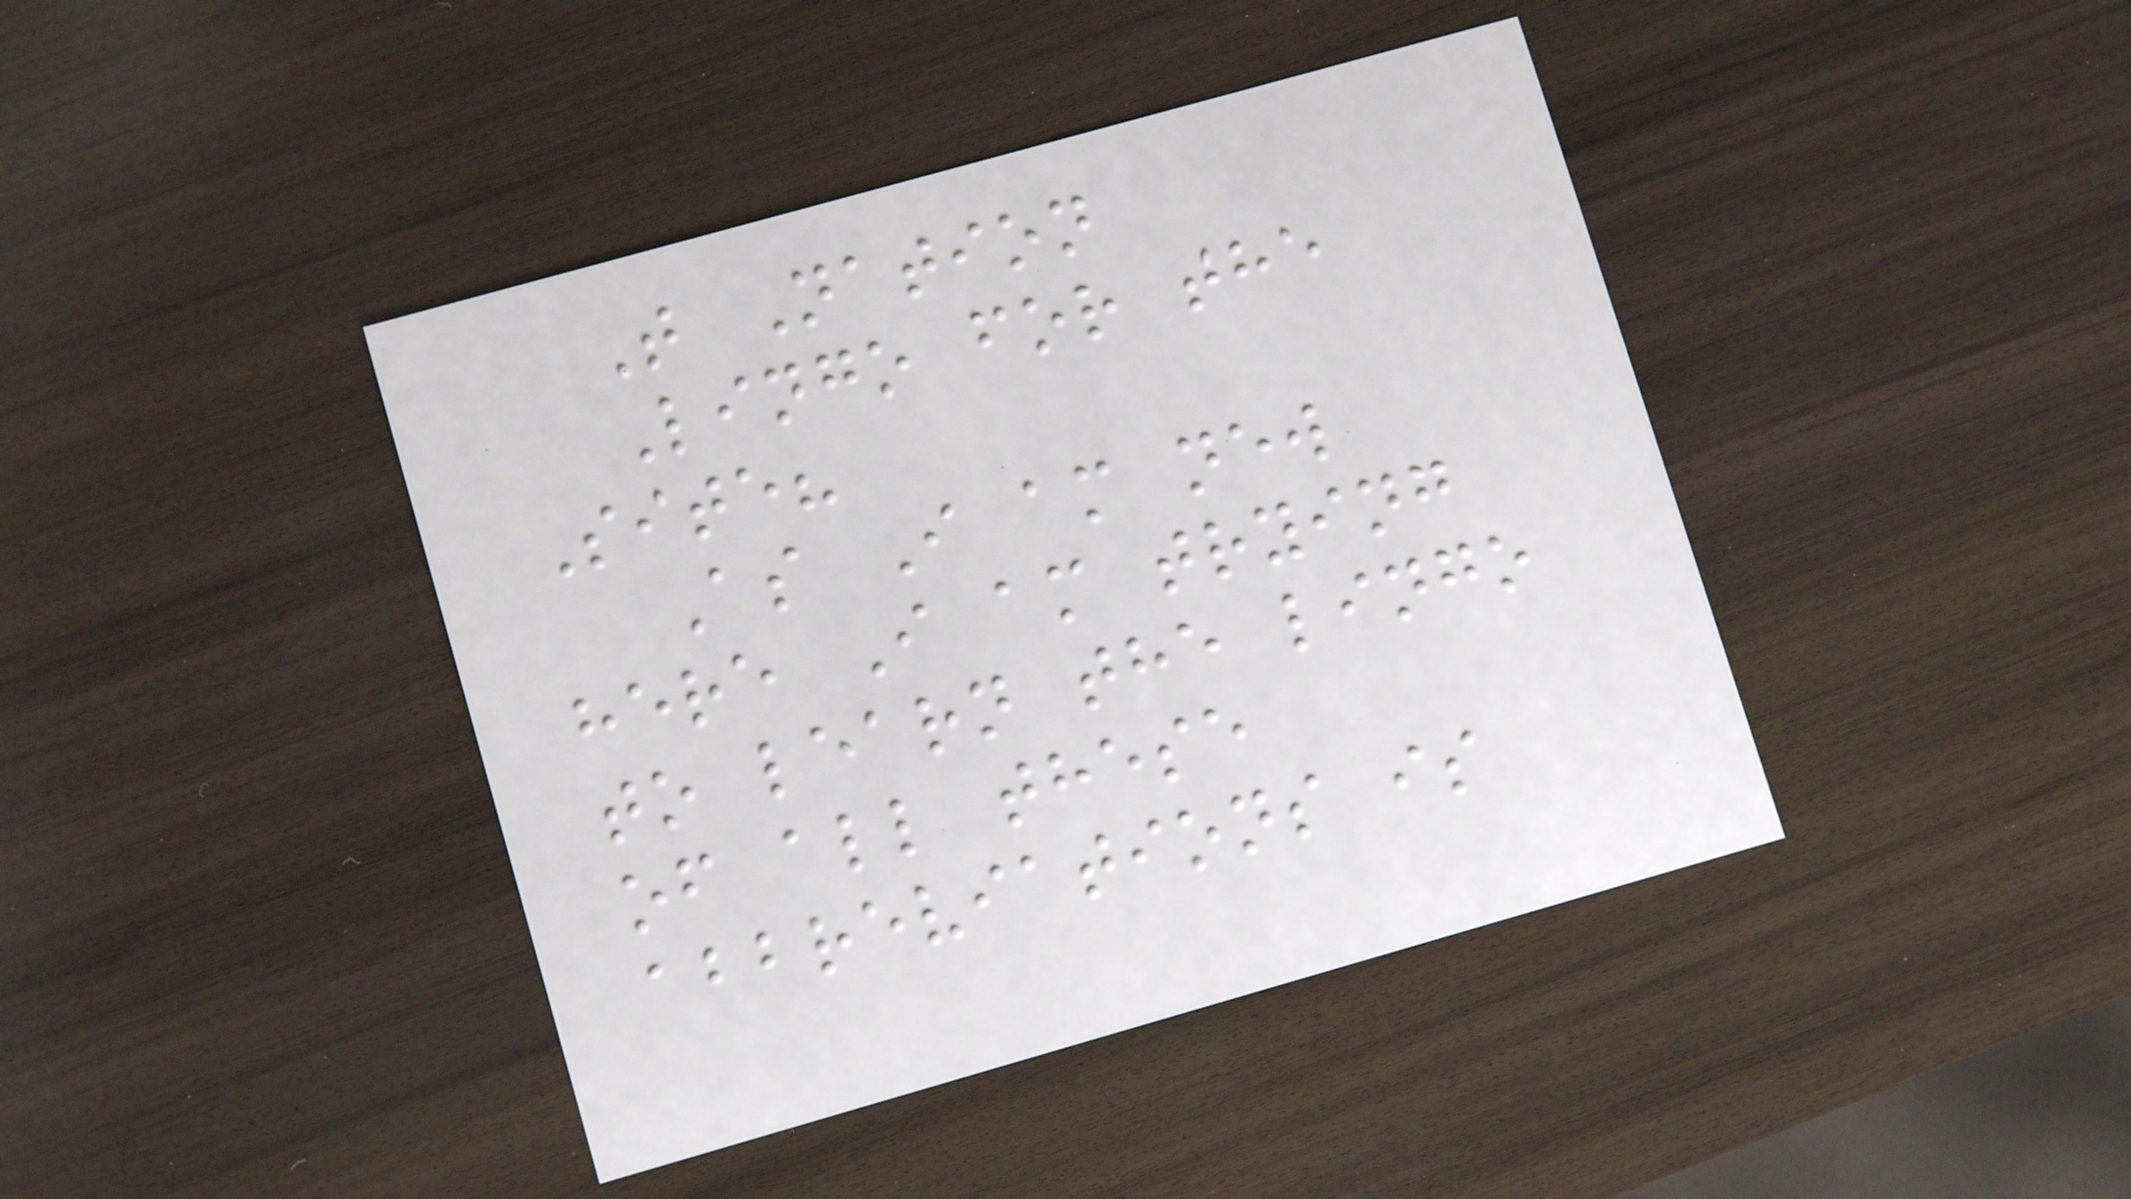T Nation
Lingo for the
Site?
As I am new
here I am trying
to learn the lingo
of all these
abbreviations is
